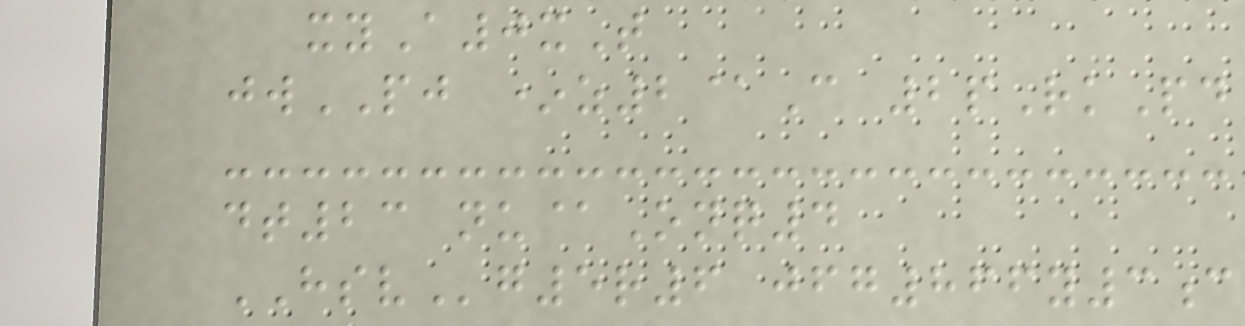xyA0xT
jwPJ *z2@C 2pRkPd
dt23 nu@Onq4
HSVg5r6 jfg866y3c
